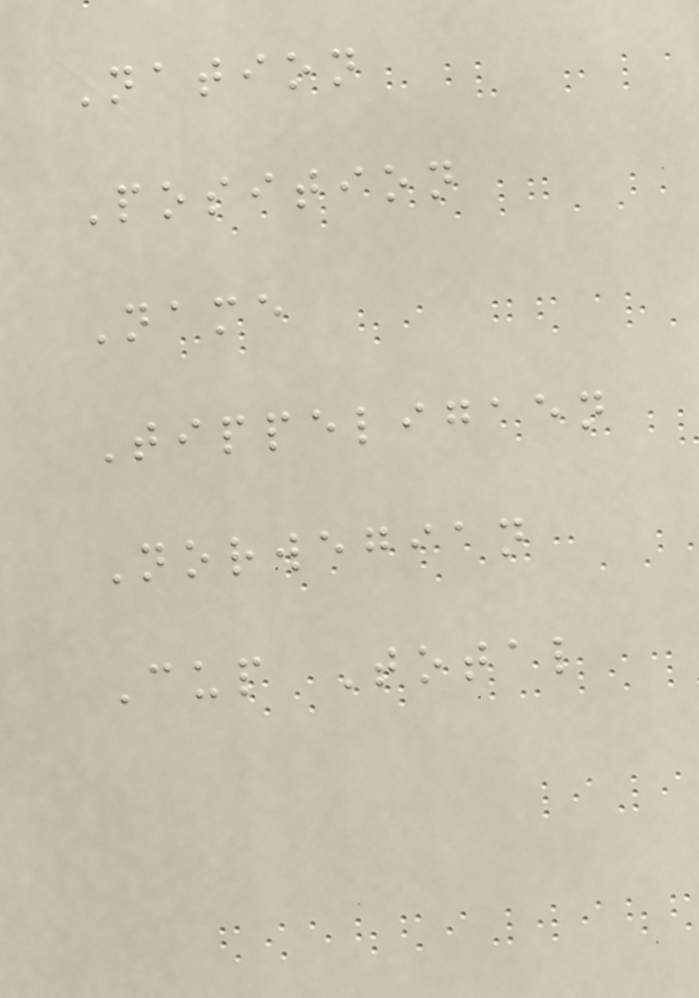Nation
Position
Name
Tippeligaen
Norwegian
Cup Total
